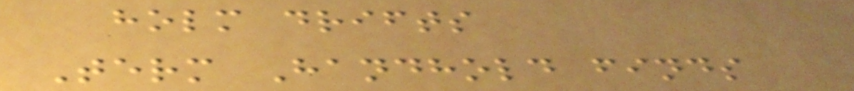holm drifts
Term Handhold finds
